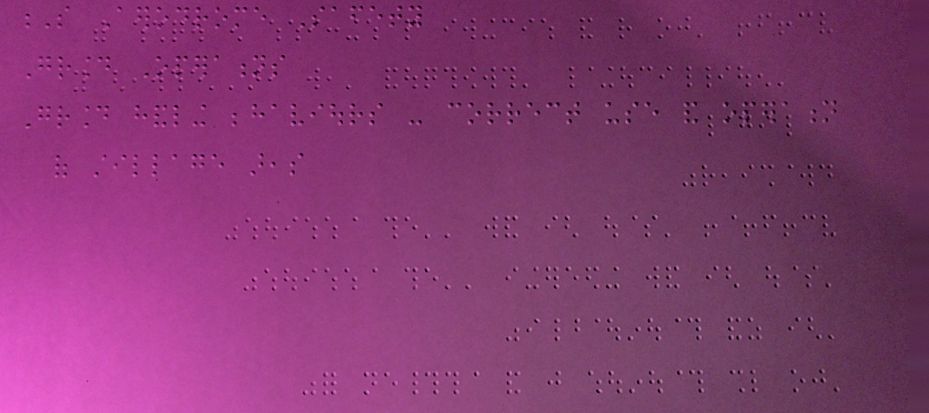S Aerodrome Safety
Ground Operations
Ground handling behaviours - correct use and operation
of stillage areas
